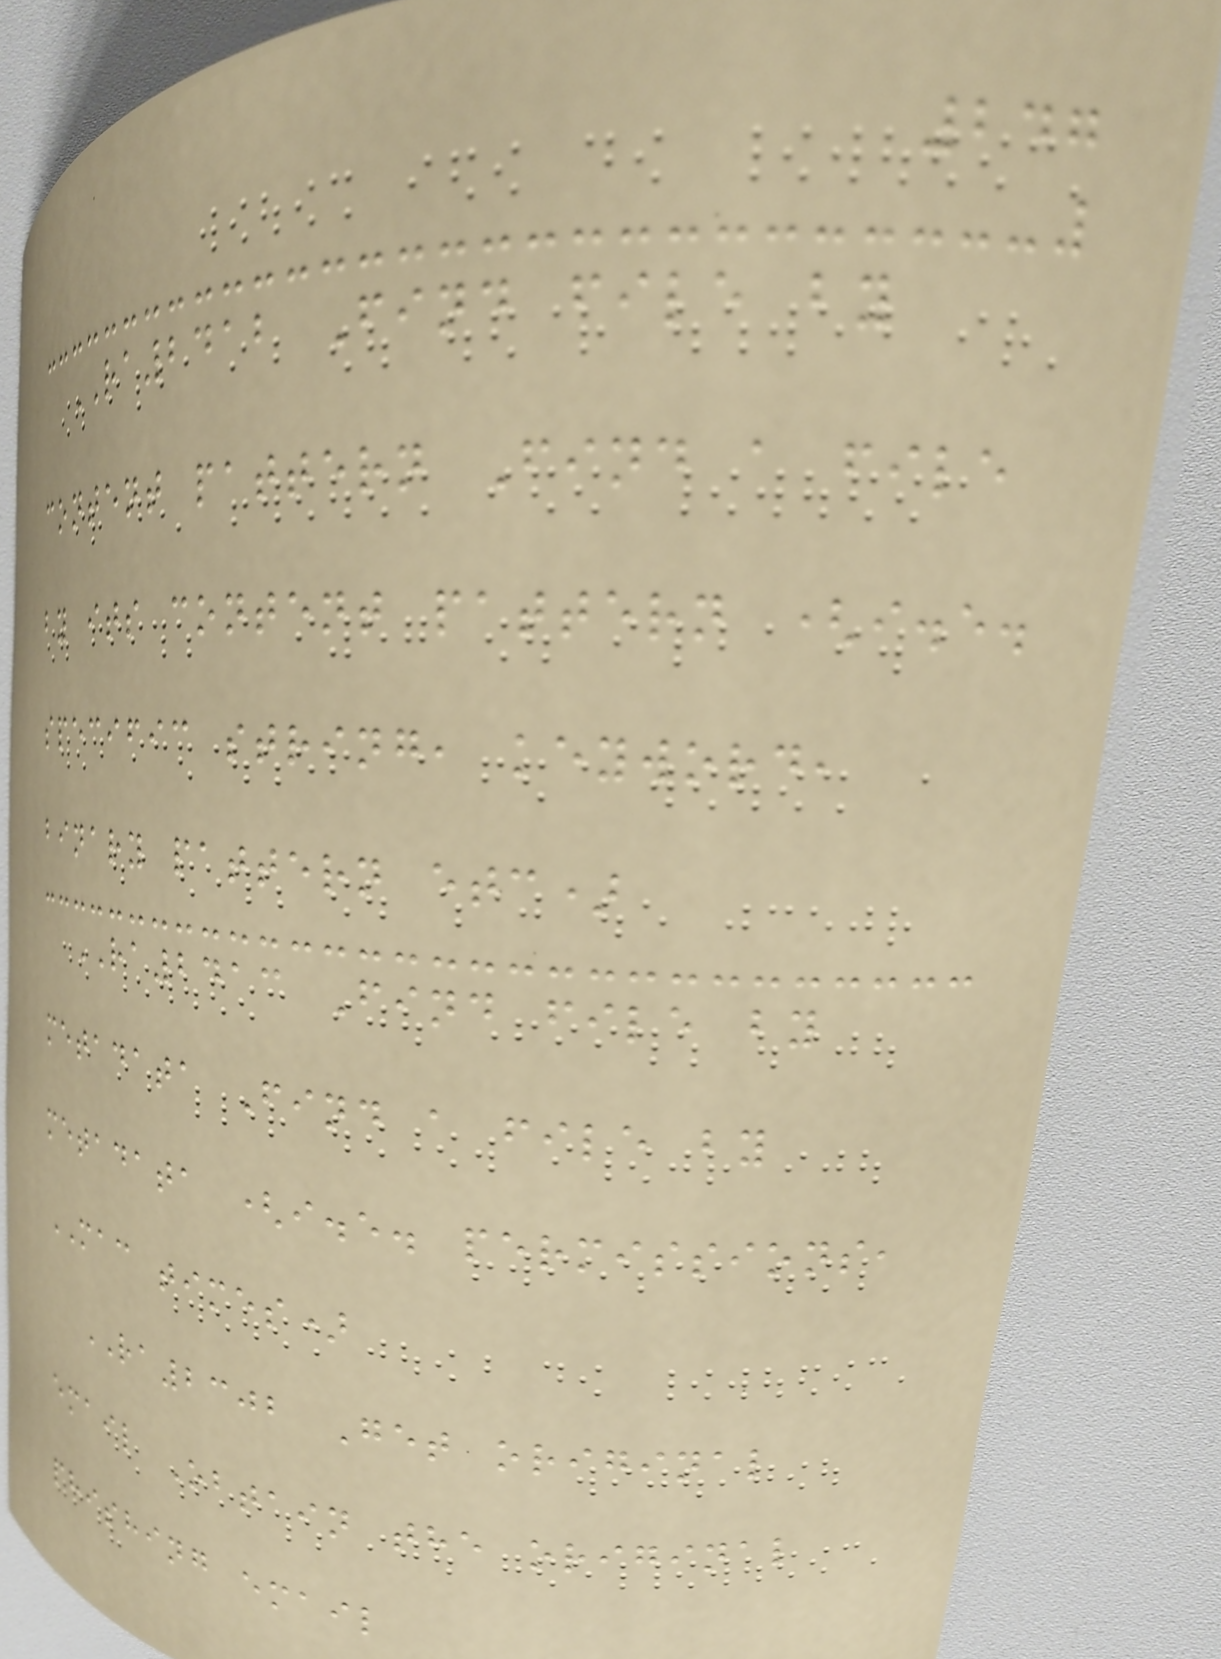247
RA2412 Find file by
content pattern Find a file
by its content pattern (i.e.
specific string, keyword,
binary pattern etc)
RA2413 Find file by
metadata Find a file by
metadata (i.e. permissions,
MAC times)
RA2302 Get original
email Obtain the original
phishing email
